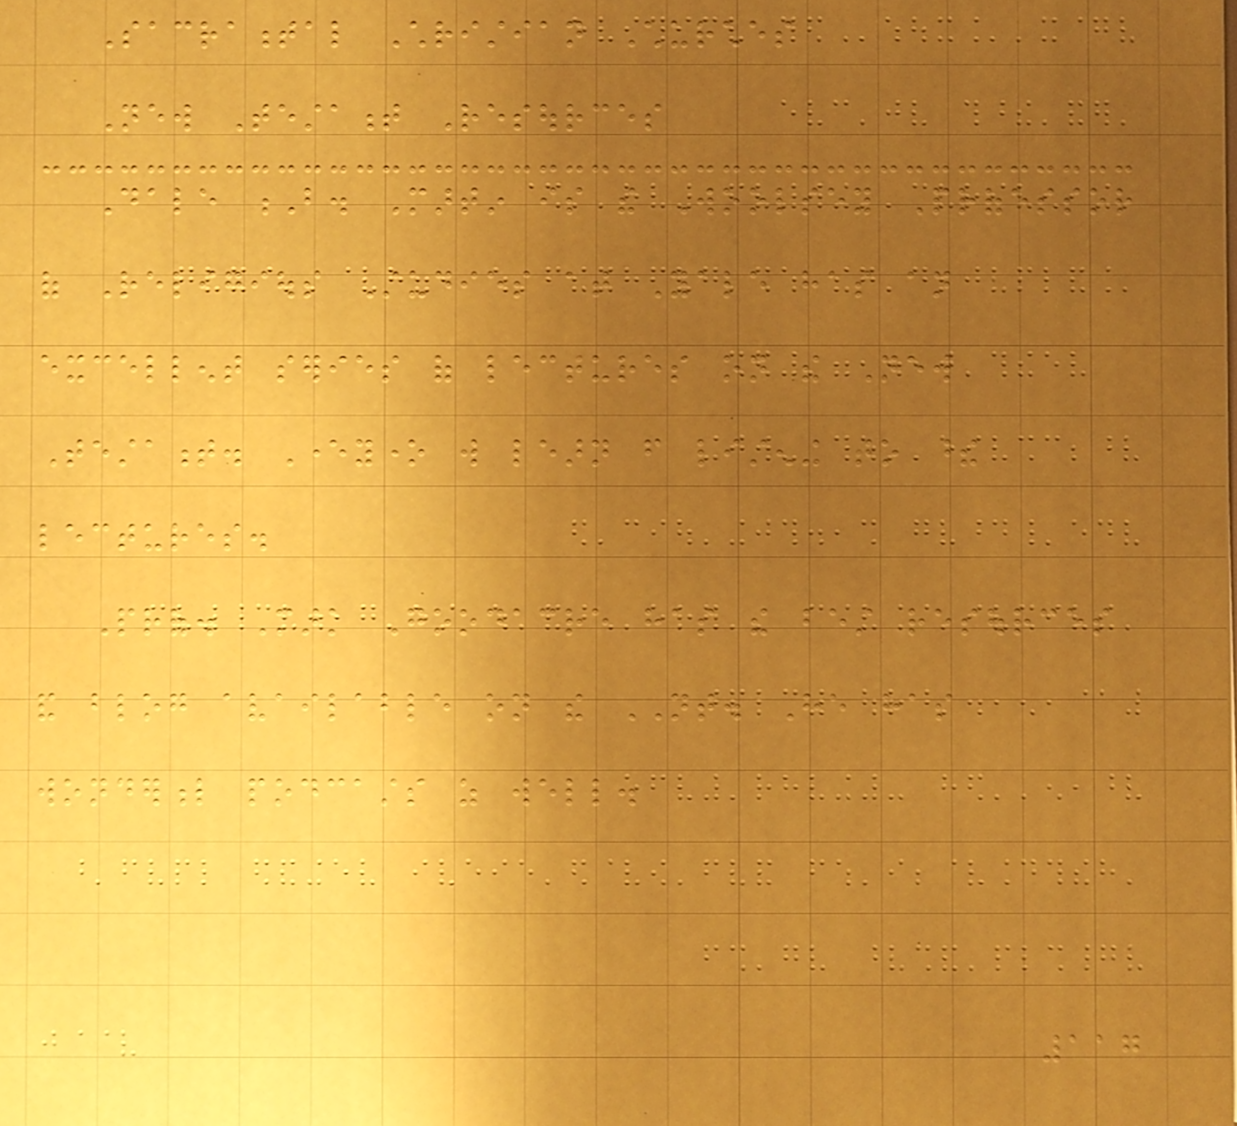Sacramental Christian Churches
New Testament Resources
Dale B. Martin is the Woolsey Professor
of Religious Studies at Yale has an
excellent series of lectures on the New
Testament. Everyone will learn from listening to these
lectures.
Prof. Mark Goodacre has the best resources
and blog available on the NT. He has
wonderful podcasts as well.
117
